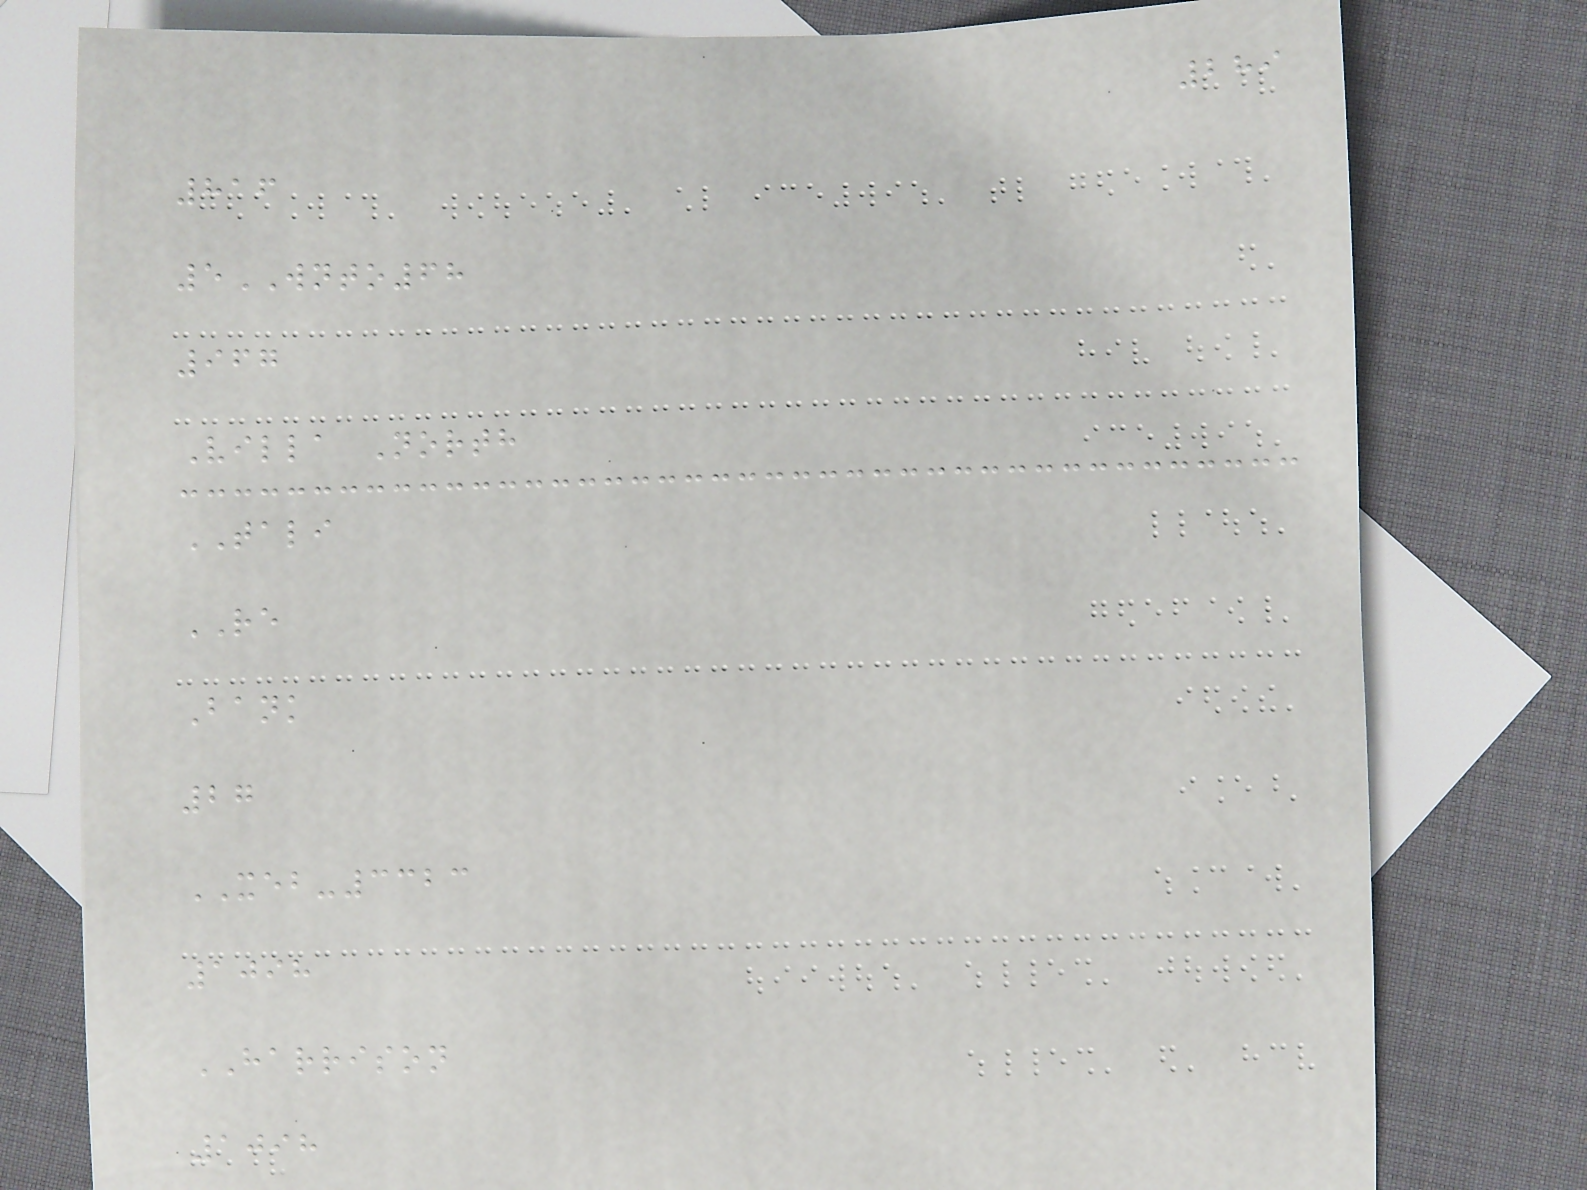289
816
5WNTO68
967
Villa North
TALI
RE
Bank
27
XEB-3323
1098
HARRISON
1098
